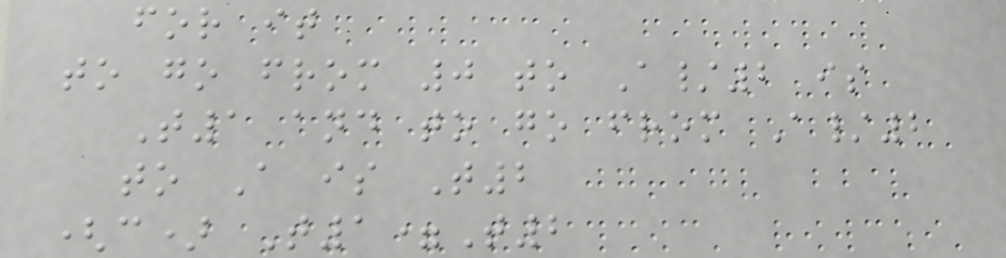for it
to go from 0 to A/2 is
T1 and to go from A/2
to A is T2
(c) T1=T2
